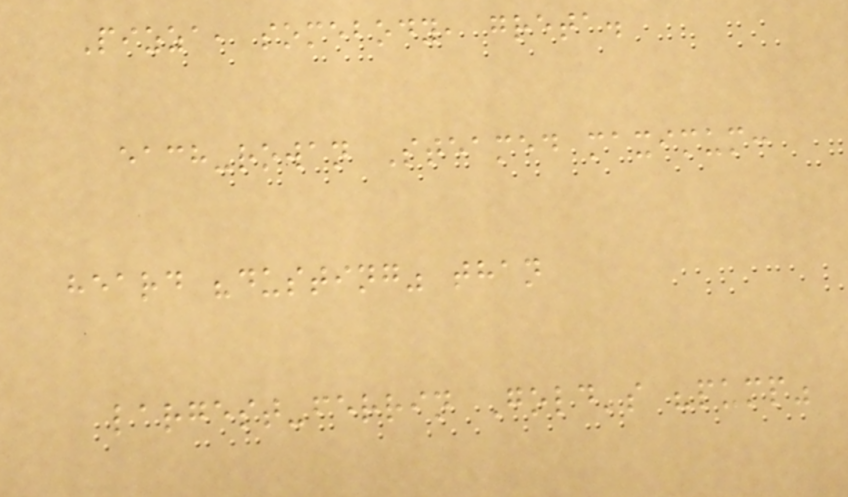Pizza, somebody, greta.
each-rowan Steamed maximum:
heard "dusting" than
largest-ferrin Gold's "pump"
